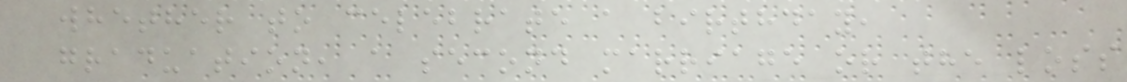whether to celebrate a birthday,
graduation, a second marriage or the loss
